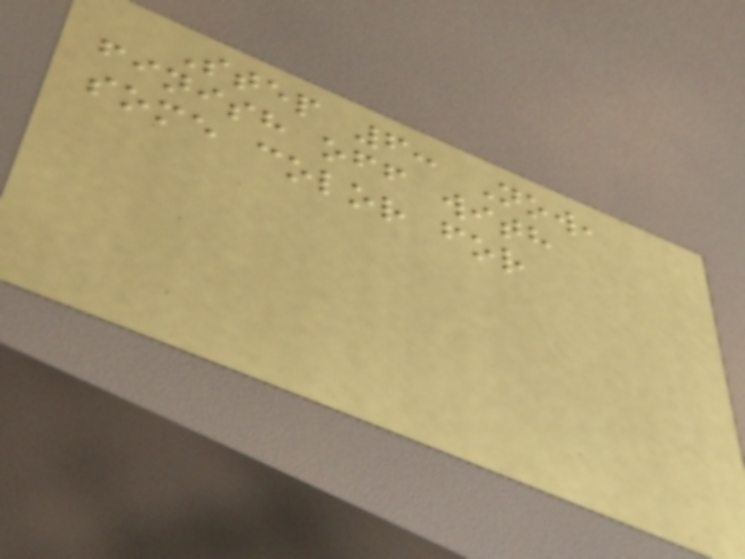Step 6: Now,
finish off with
some color for
